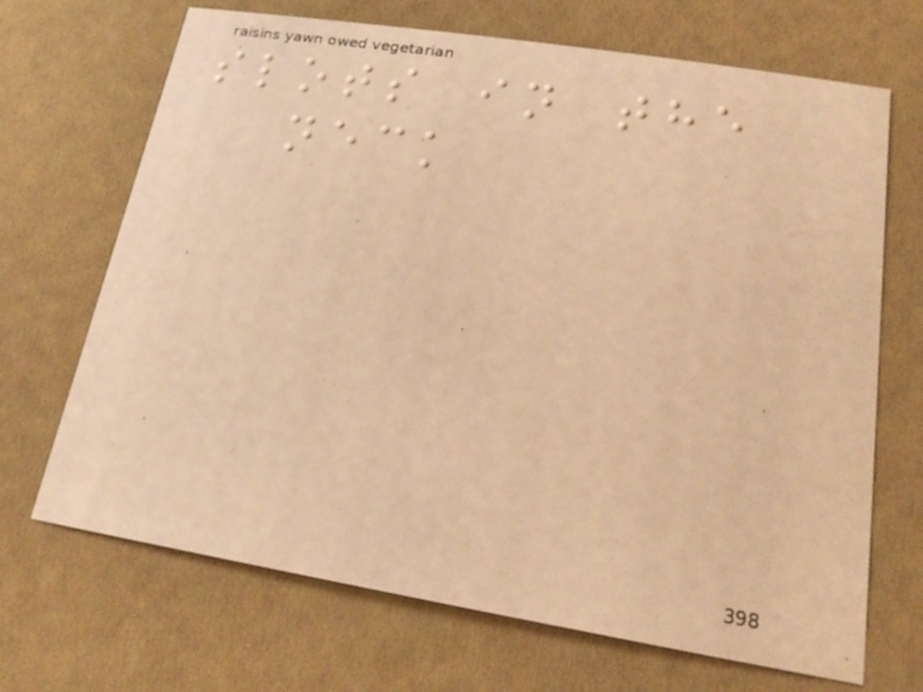slots in the
neck
